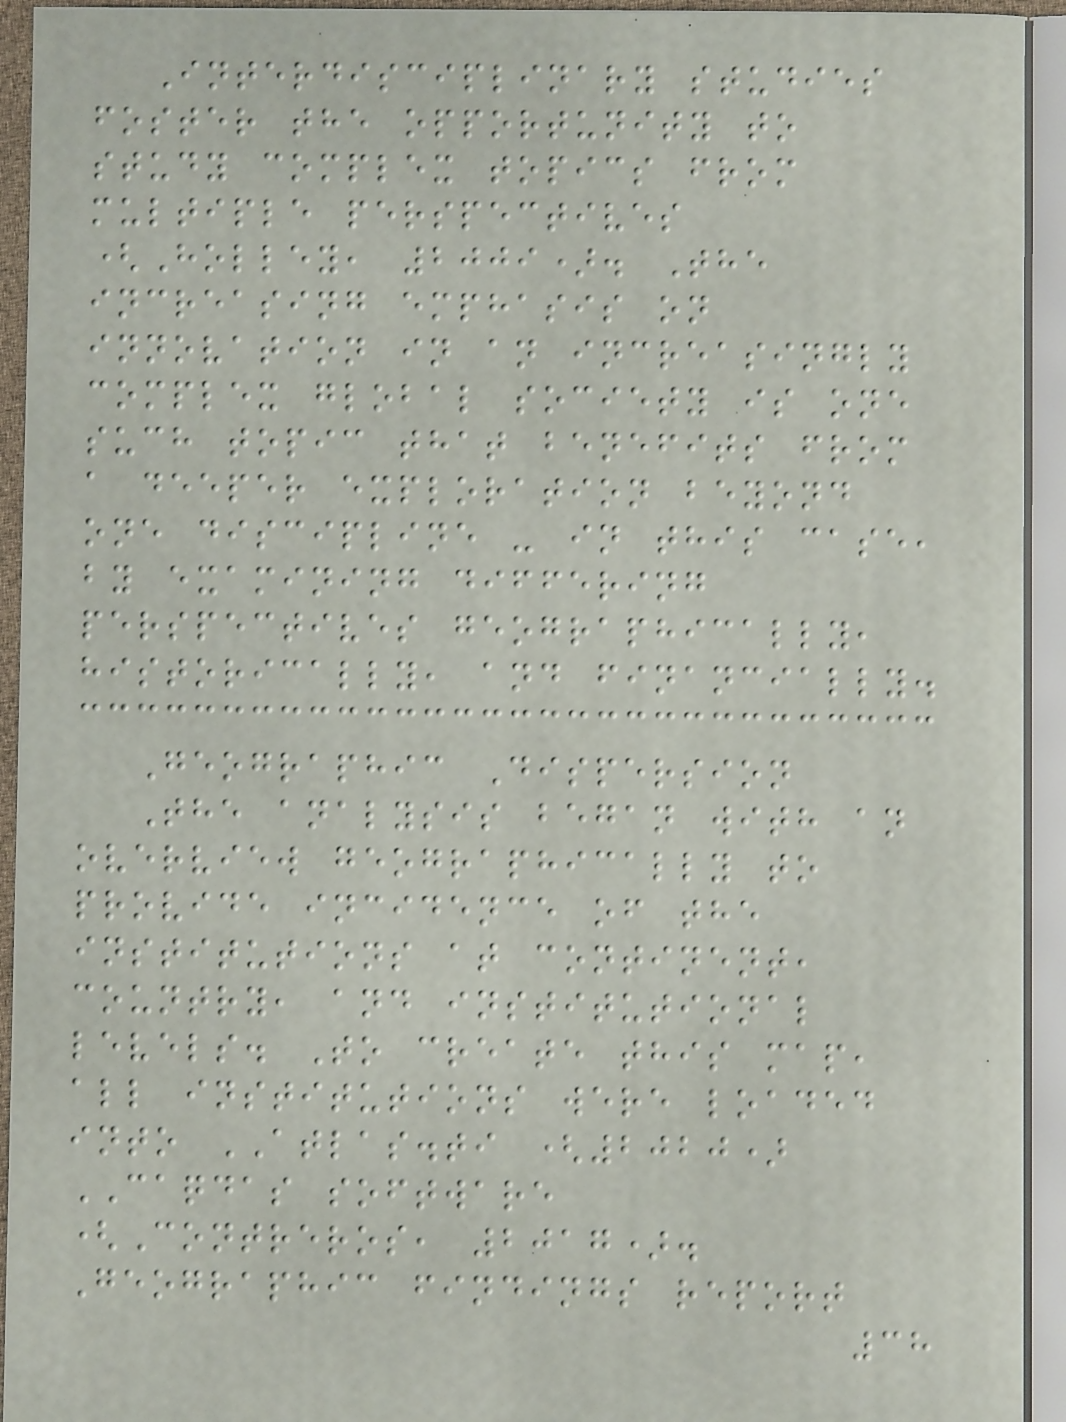Interdisciplinary studies
foster the opportunity to
study complex topics from
multiple perspectives
(Holley, 2009). The
increasing emphasis on
innovation in an increasingly
complex global society is one
such topic that benefits from
a deeper exploration beyond
one discipline - in this case,
by examining differing
perspectives geographically,
historically, and financially.
Geographic Dispersion
The analysis began with an
overview geographically to
provide incidence of the
institutions at continent,
country, and institutional
levels. To create this map,
all institutions were loaded
into ATLAS.ti (2020)
CAQDAS software
(Contreros, 2017).
Geographic findings report
38
